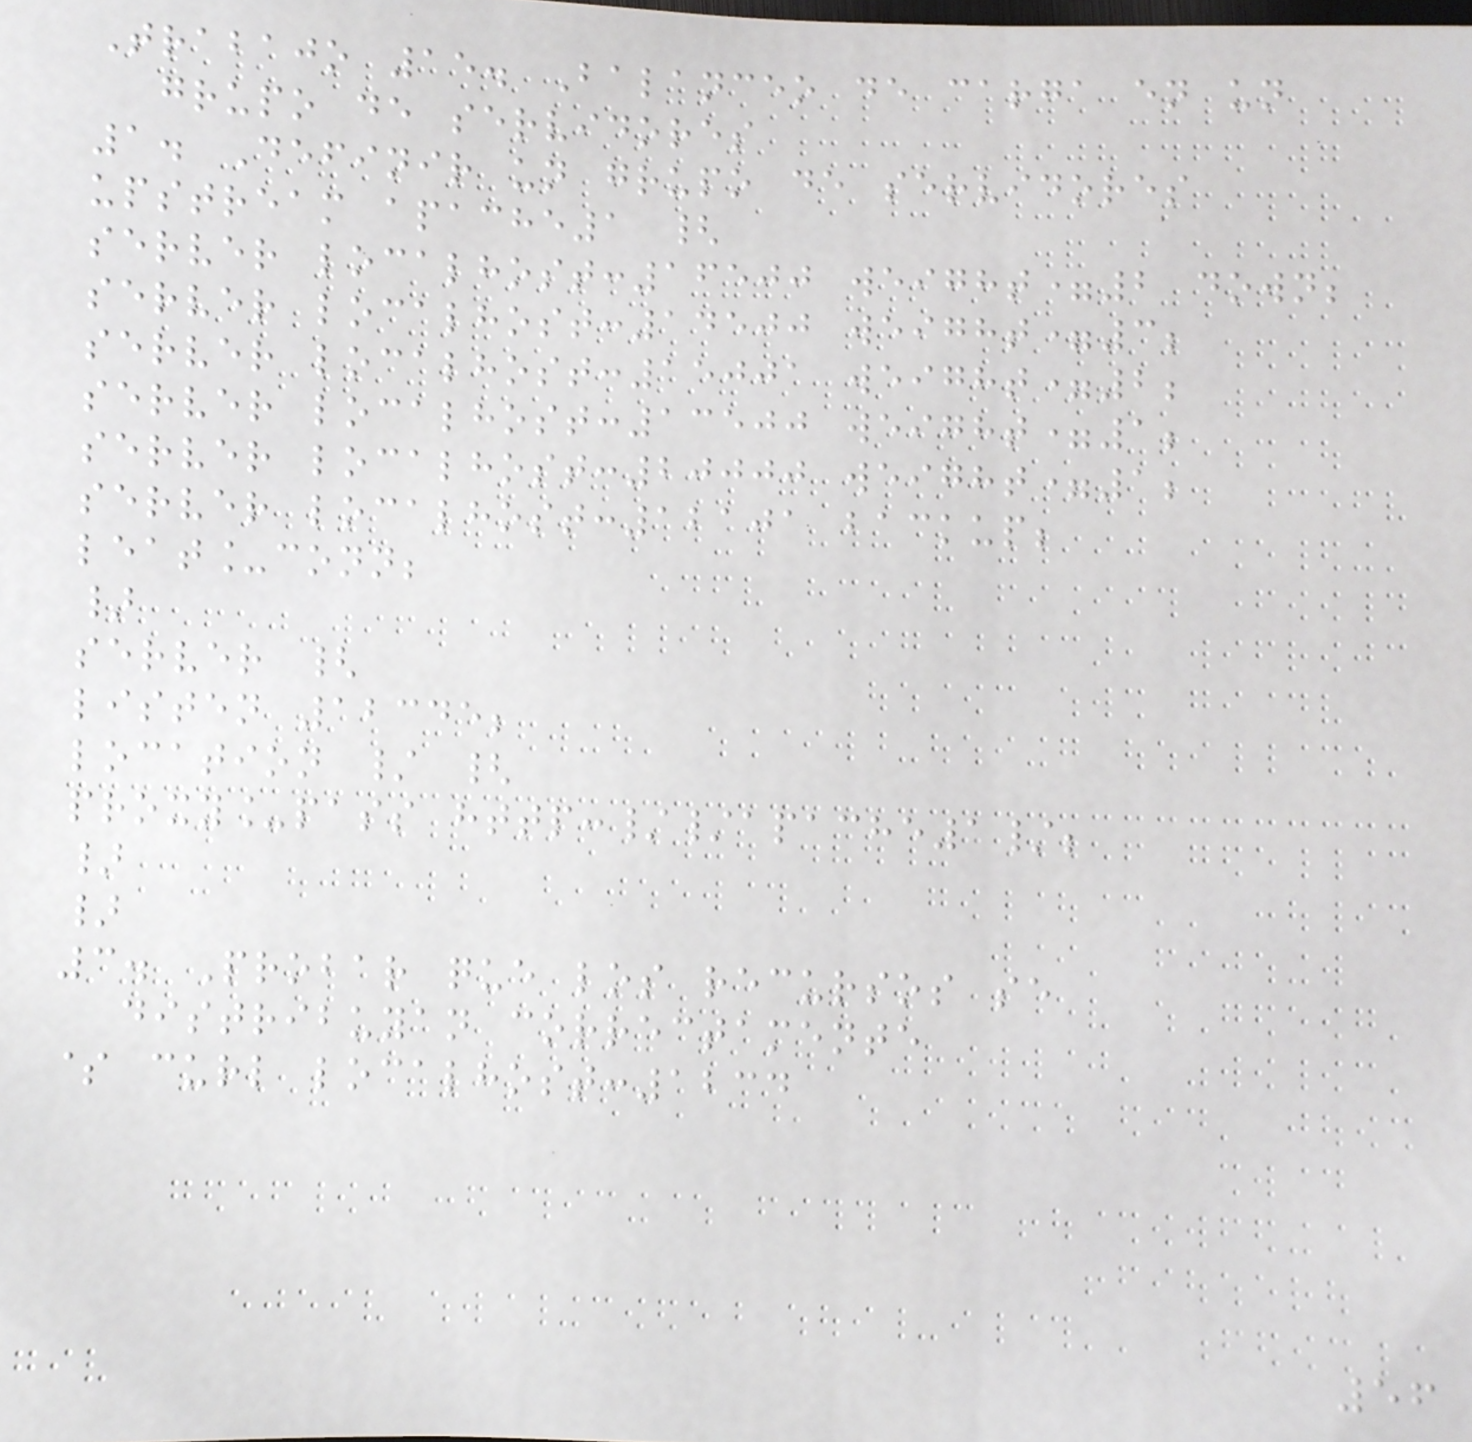Trabajo 15. Balanceo de carga en un
grupo de servidores
1. Definir un grupo de servidores
upstream apache1 {
server localhost:16500 weight=2 down;
server localhost:14500 weight=3;
server localhost:15001 weight=2;
server localhost:13500 weight=1;
server localhost:20000 weight=1;
server localhost:12101 backup;
leat_conn;
}
server {
listen 12345;
location / {
proxy_pass http://apache1/;
}
}
3. Probar que los recursos se
distribuyan correctamente
$ curl localhost:1234
56
